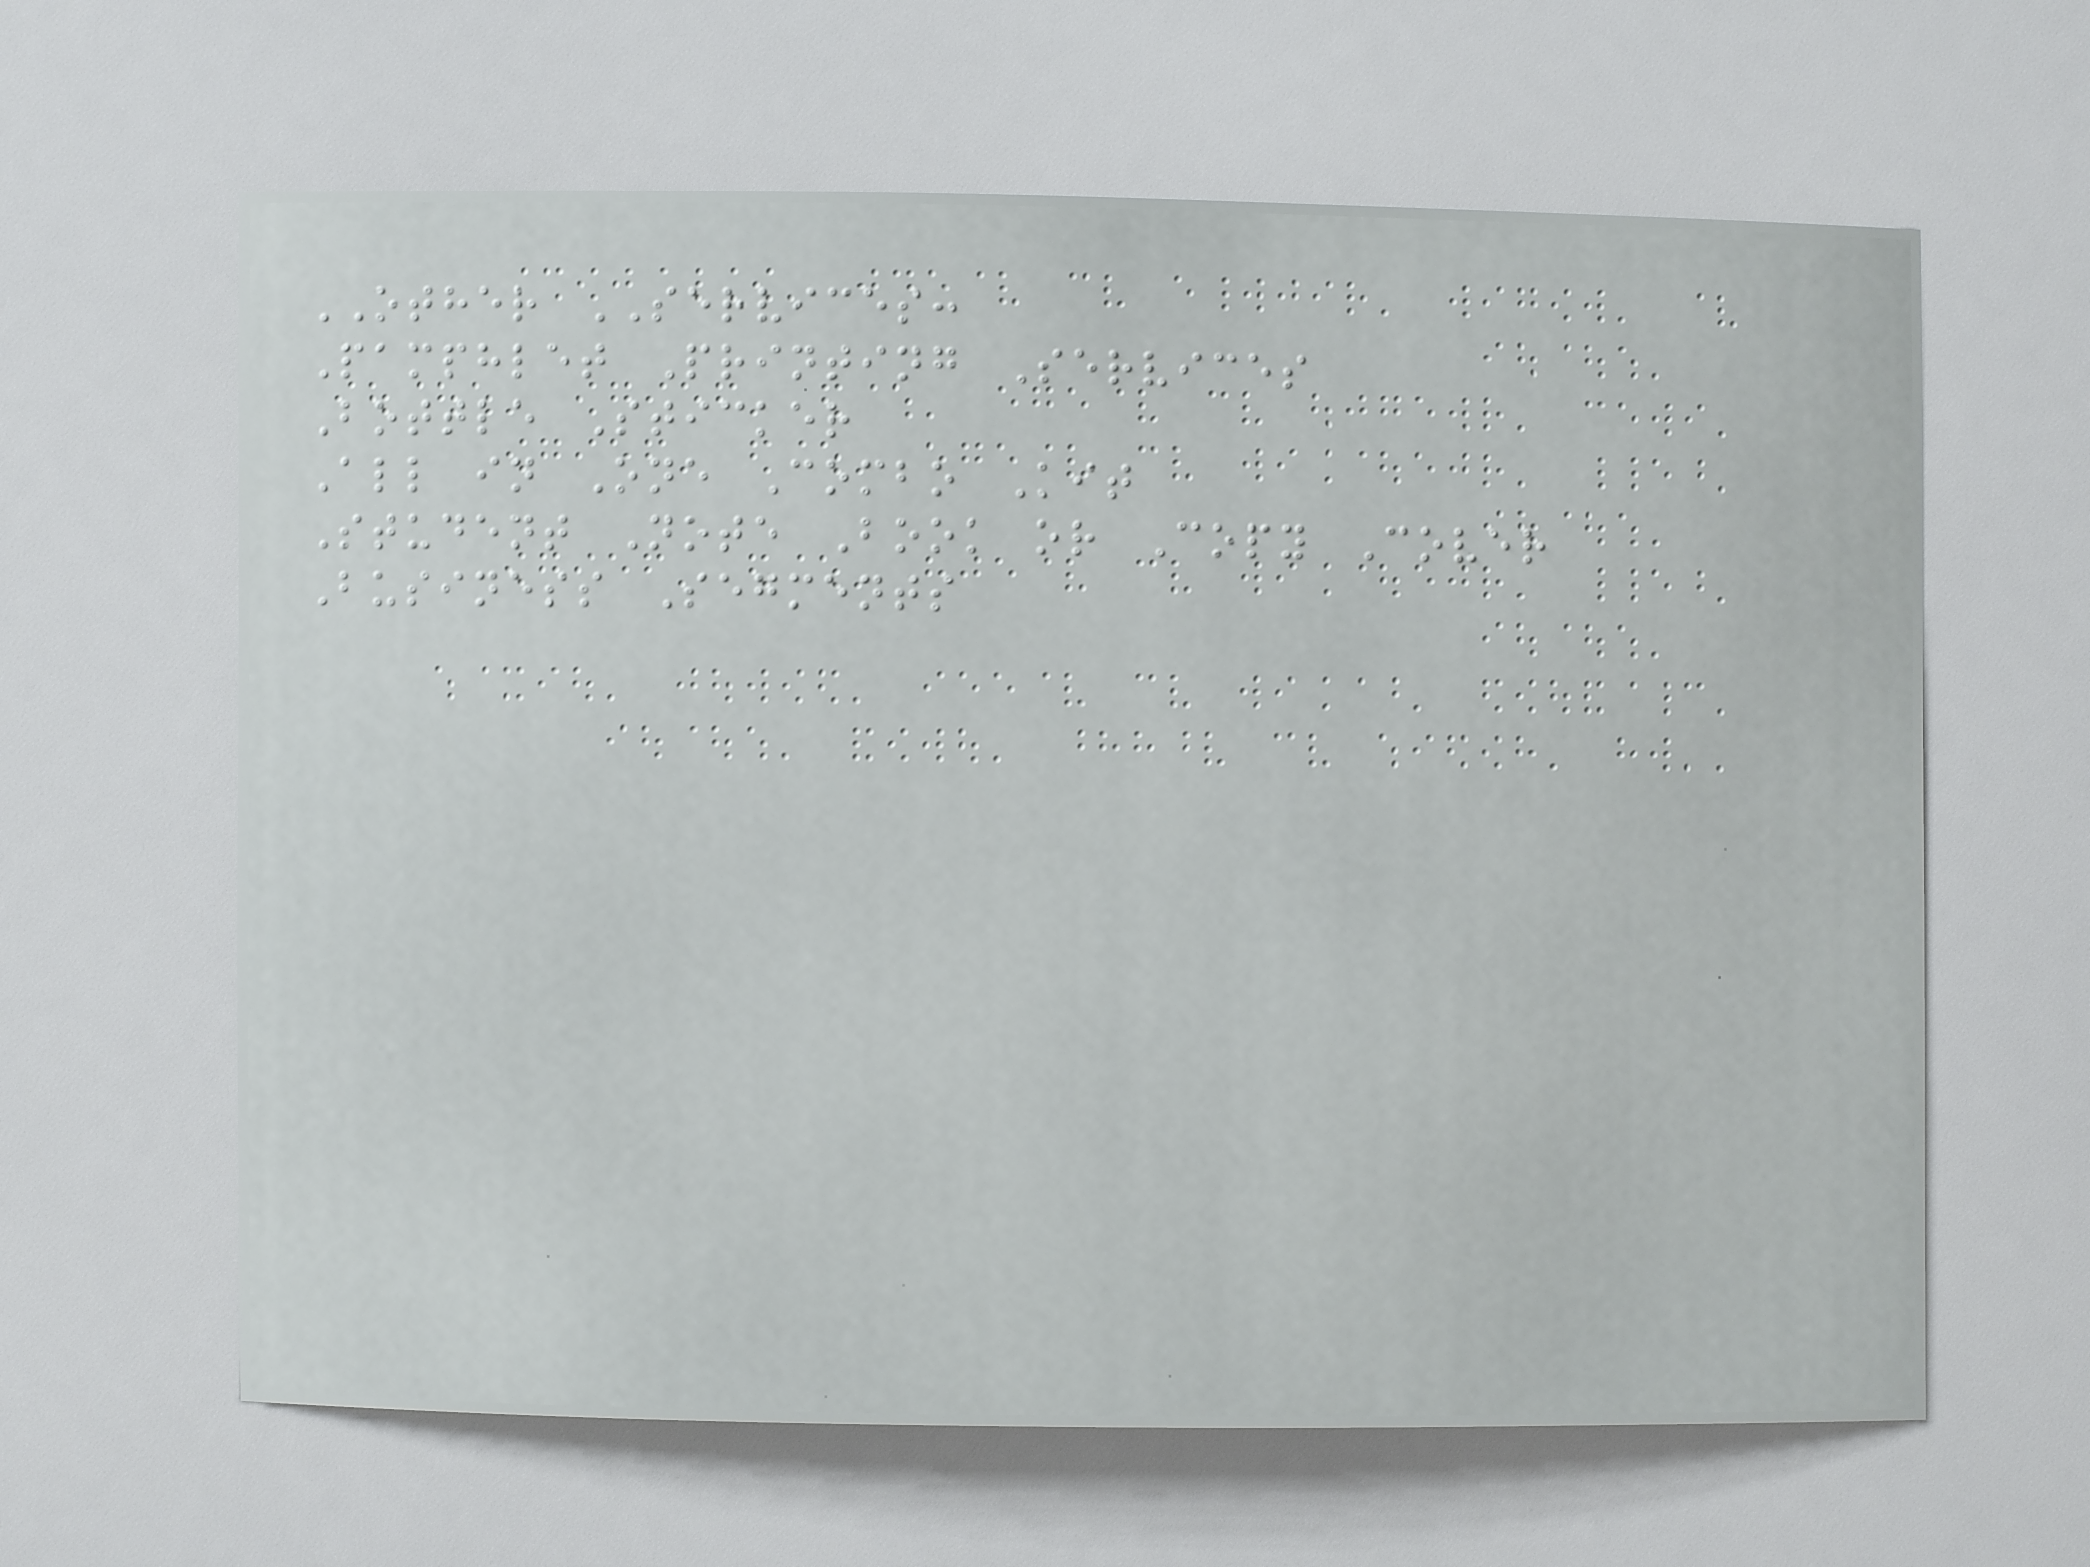OTHER SERVICES:
Pamphlet Printing Services
Bottle Sticker
All in One Combo Kit
Student Note Book or Copy Cover
Business Segments
